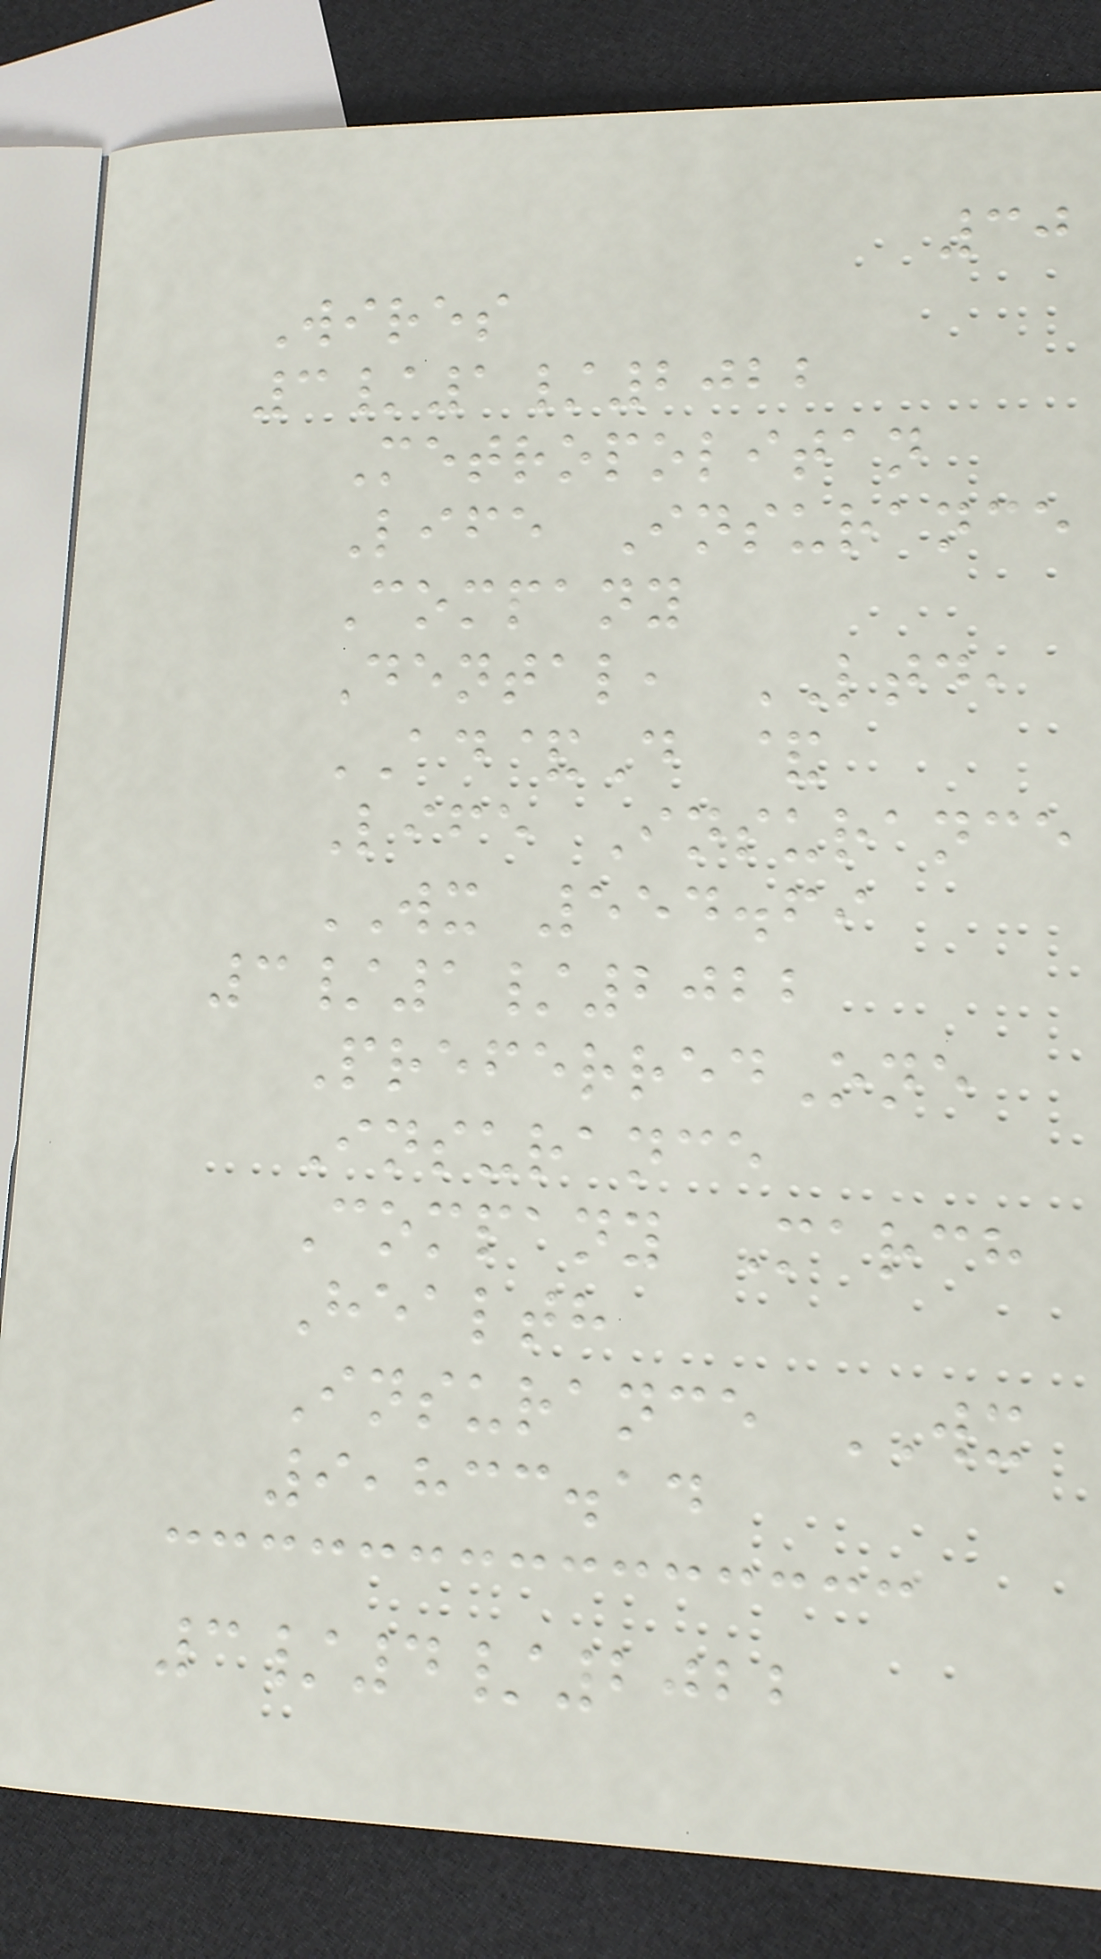30
Wires
3/1/2022
Metropolitan
Life Insurance
Company
Dental, LTD,
AD&D &
Life Insurance
WX 554.69
3/1/2022
PreferredOne
Insurance
Company March
Health
Insurance WX
9,833.14
3/4/2022
